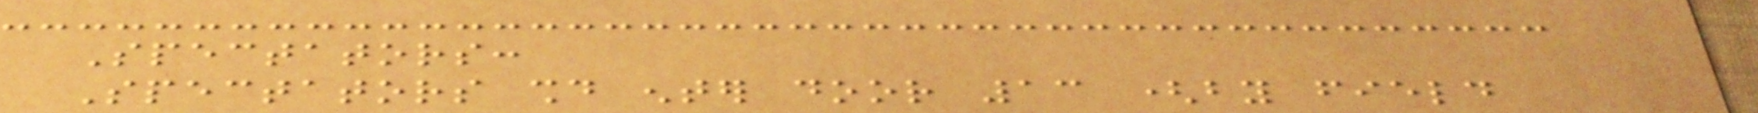Spectators:
Spectators should enter door 13 (by field
